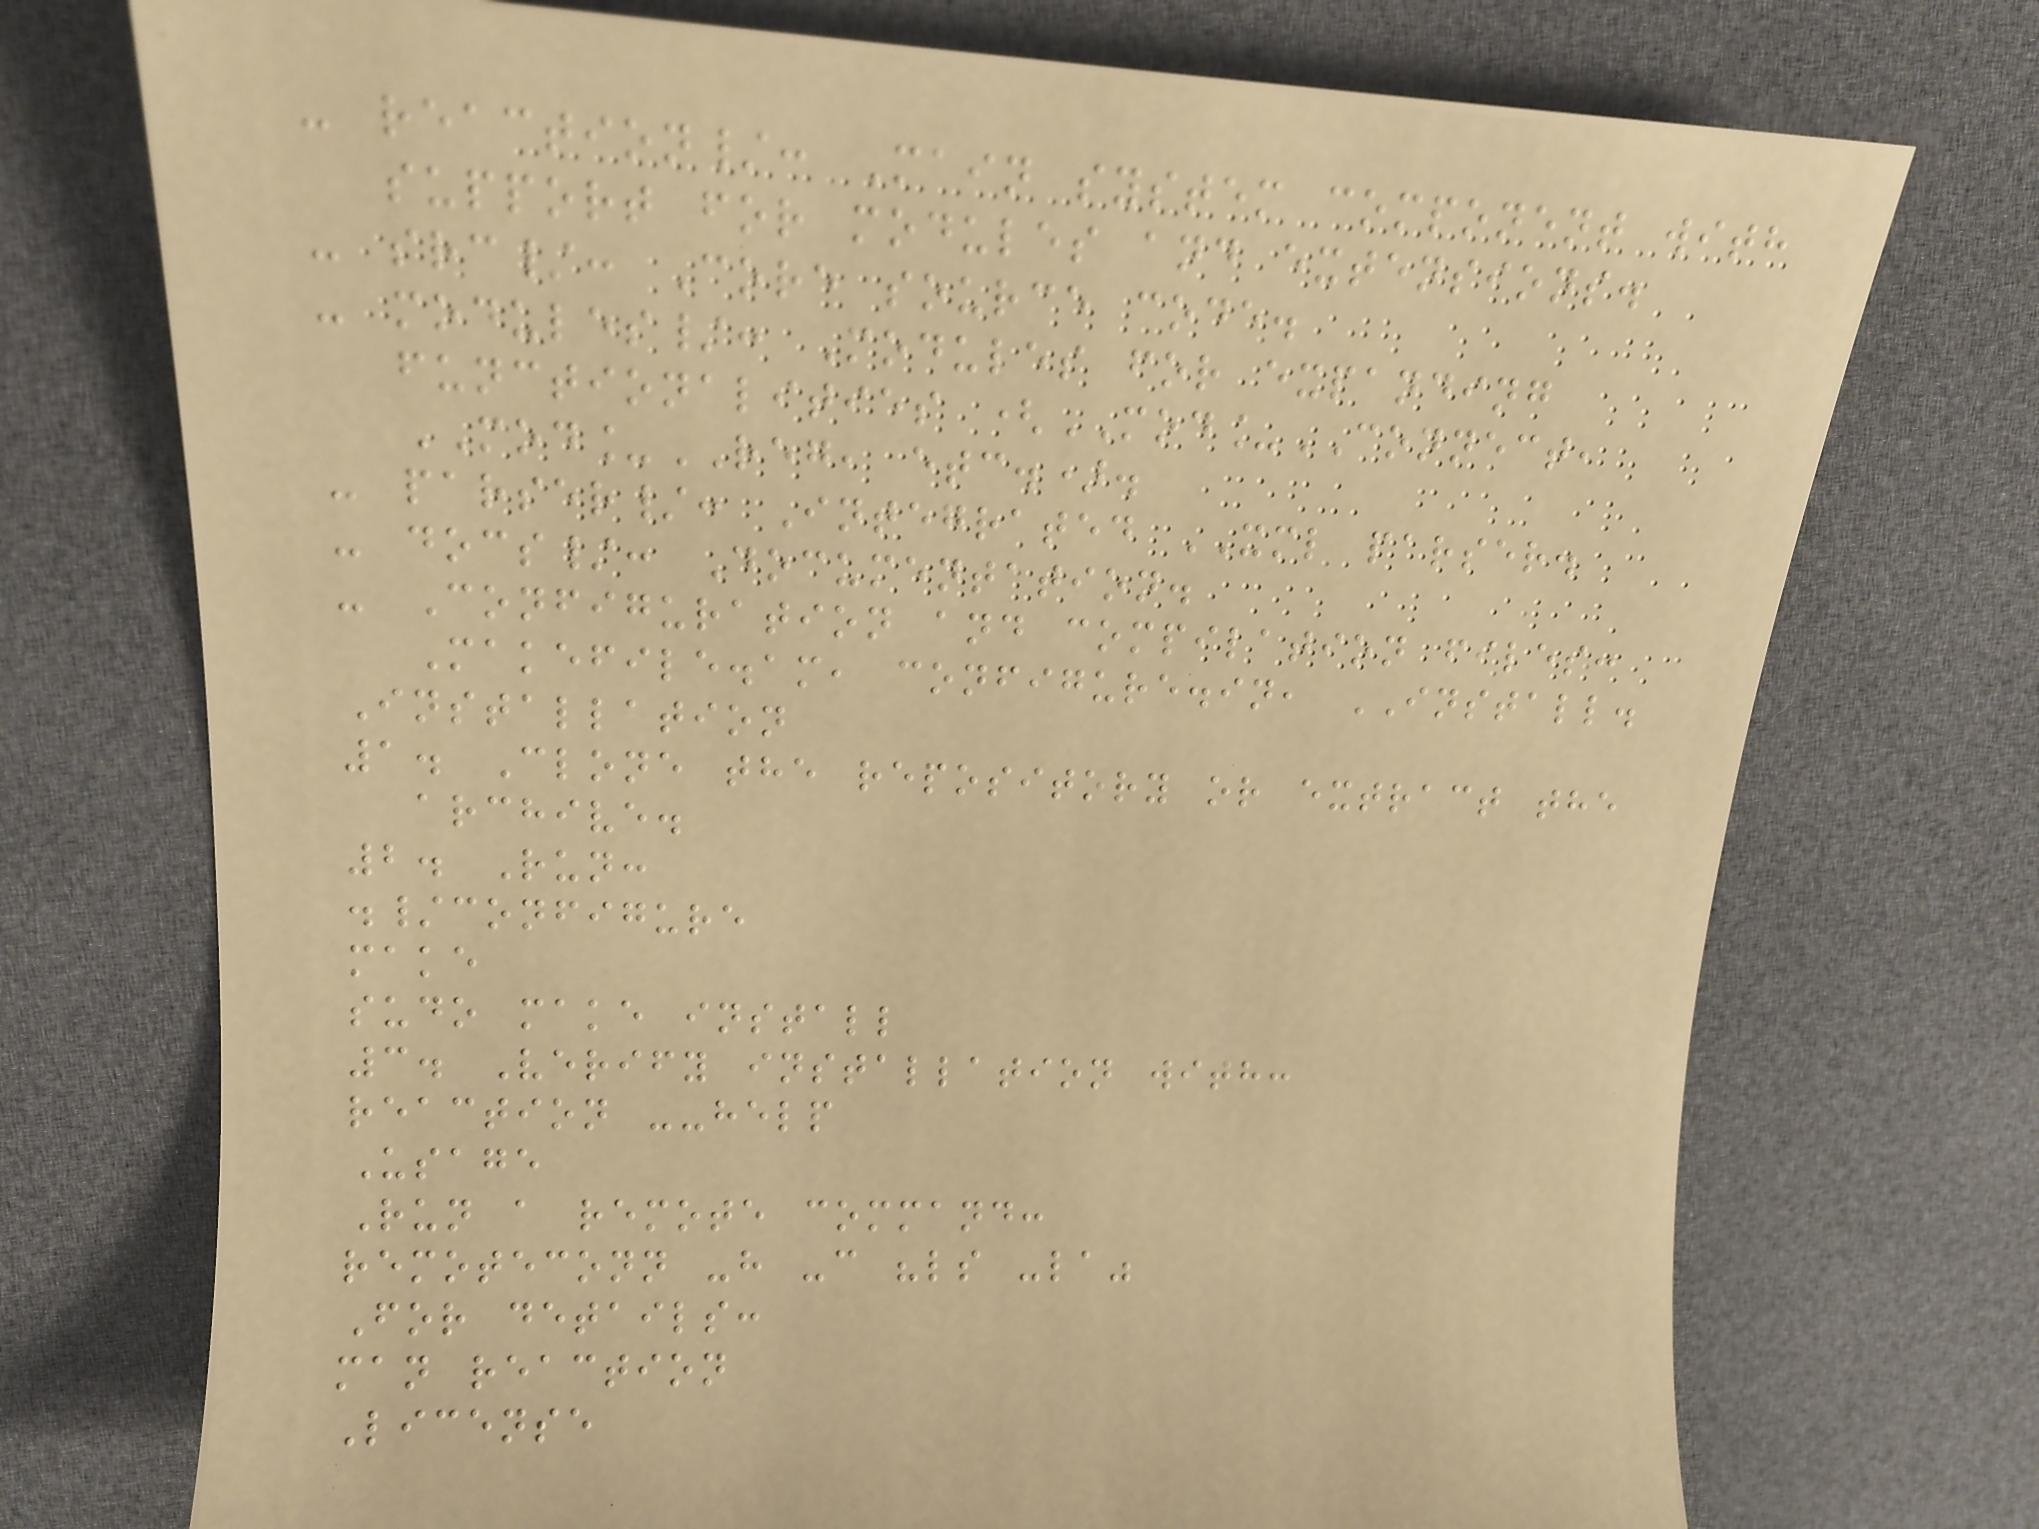- reaction/: Main system component with
support for modules and extensions.
- src/: Core source code.
- modules/: Modules for expanding
functionalities (MOD_CONNECT,
MOD_REG, etc.).
- parser/: Integrated XML parser.
- docs/: Documentation.
- Configuration and compilation files:
Makefile.am, configure.in, INSTALL.
Installation
1. Clone the repository or extract the
archive.
2. Run:
./configure
make
sudo make install
3. Verify installation with:
reaction --help
Usage
Run a remote command:
remoteconn -h -c "ls -la"
For details:
man reaction
License
